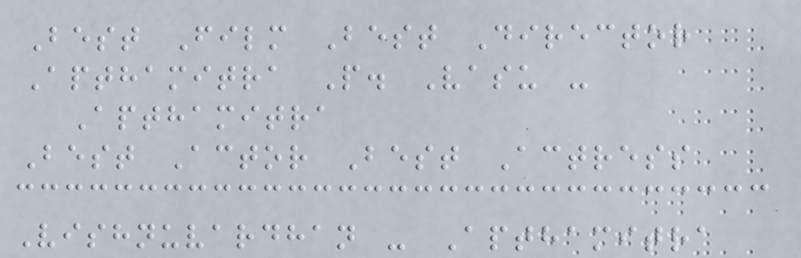Best Film Best Director
Apthamitra P. Vasu -
Apthamitra
Best Actor Best Actress
Vishnuvardhan - Apthamitra
